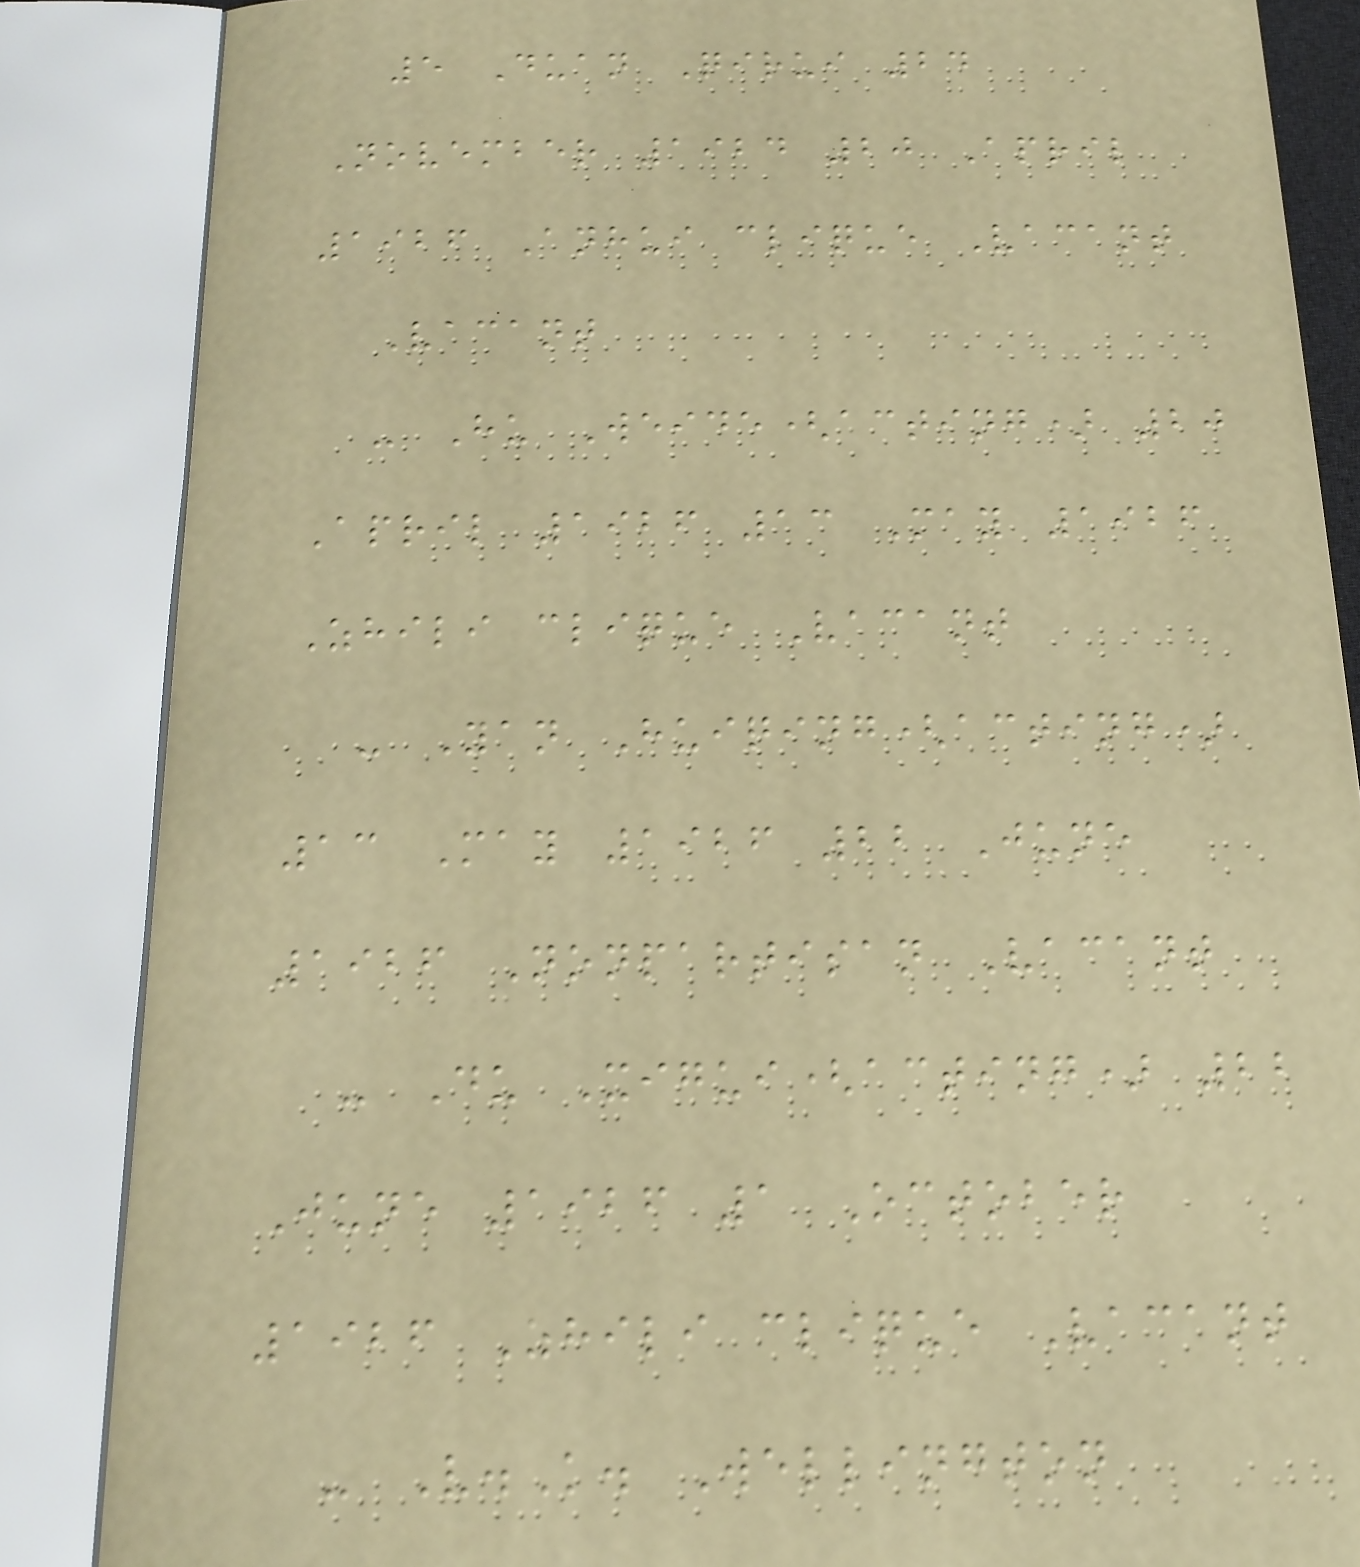5 Duan Qirui 24
November 1924 20 April
1926 Anhui clique Vacant
Vacant
- Hu Weide(acting) 20
April 1926 13 May 1926
Zhili clique Vacant
- Yan Huiqing(acting)
13 May 1926 22 June
1926 Nonpartisan Vacant
- Du Xigui(acting) 22
June 1926 1 October
1926 Zhili clique Vacant
- V.K. Wellington
